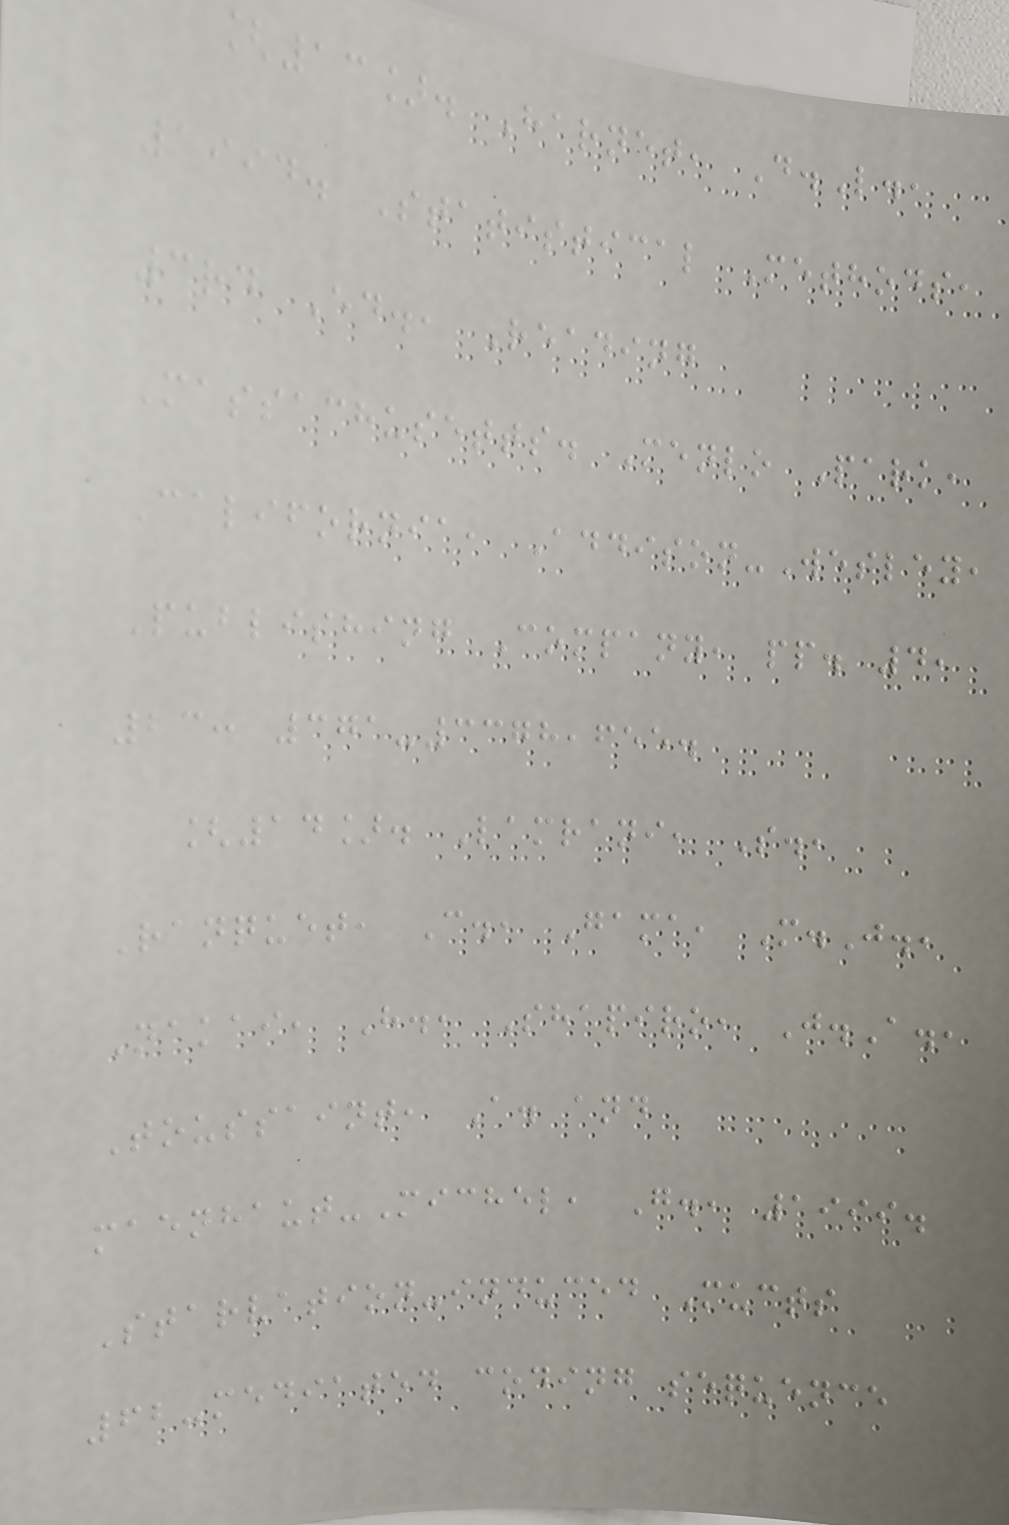[13]. Harnet, D.L.,
1994. Statistical Methods,
3rd Ed., Reading
Massachusetts. Menlo Park,
California, Addison-Wesley,
Publishing Company, pp. 4,
23: 371-3378,655.
[14]. Lamrani, S.,
Ranquet, C., Gama, M.J.,
Nakai, H., Shapiro, J.A.,
Toussaint, A. and
maenhaut-Michel, G., 1999.
Starvation-induced Mucts
62-mediated coding sequence
